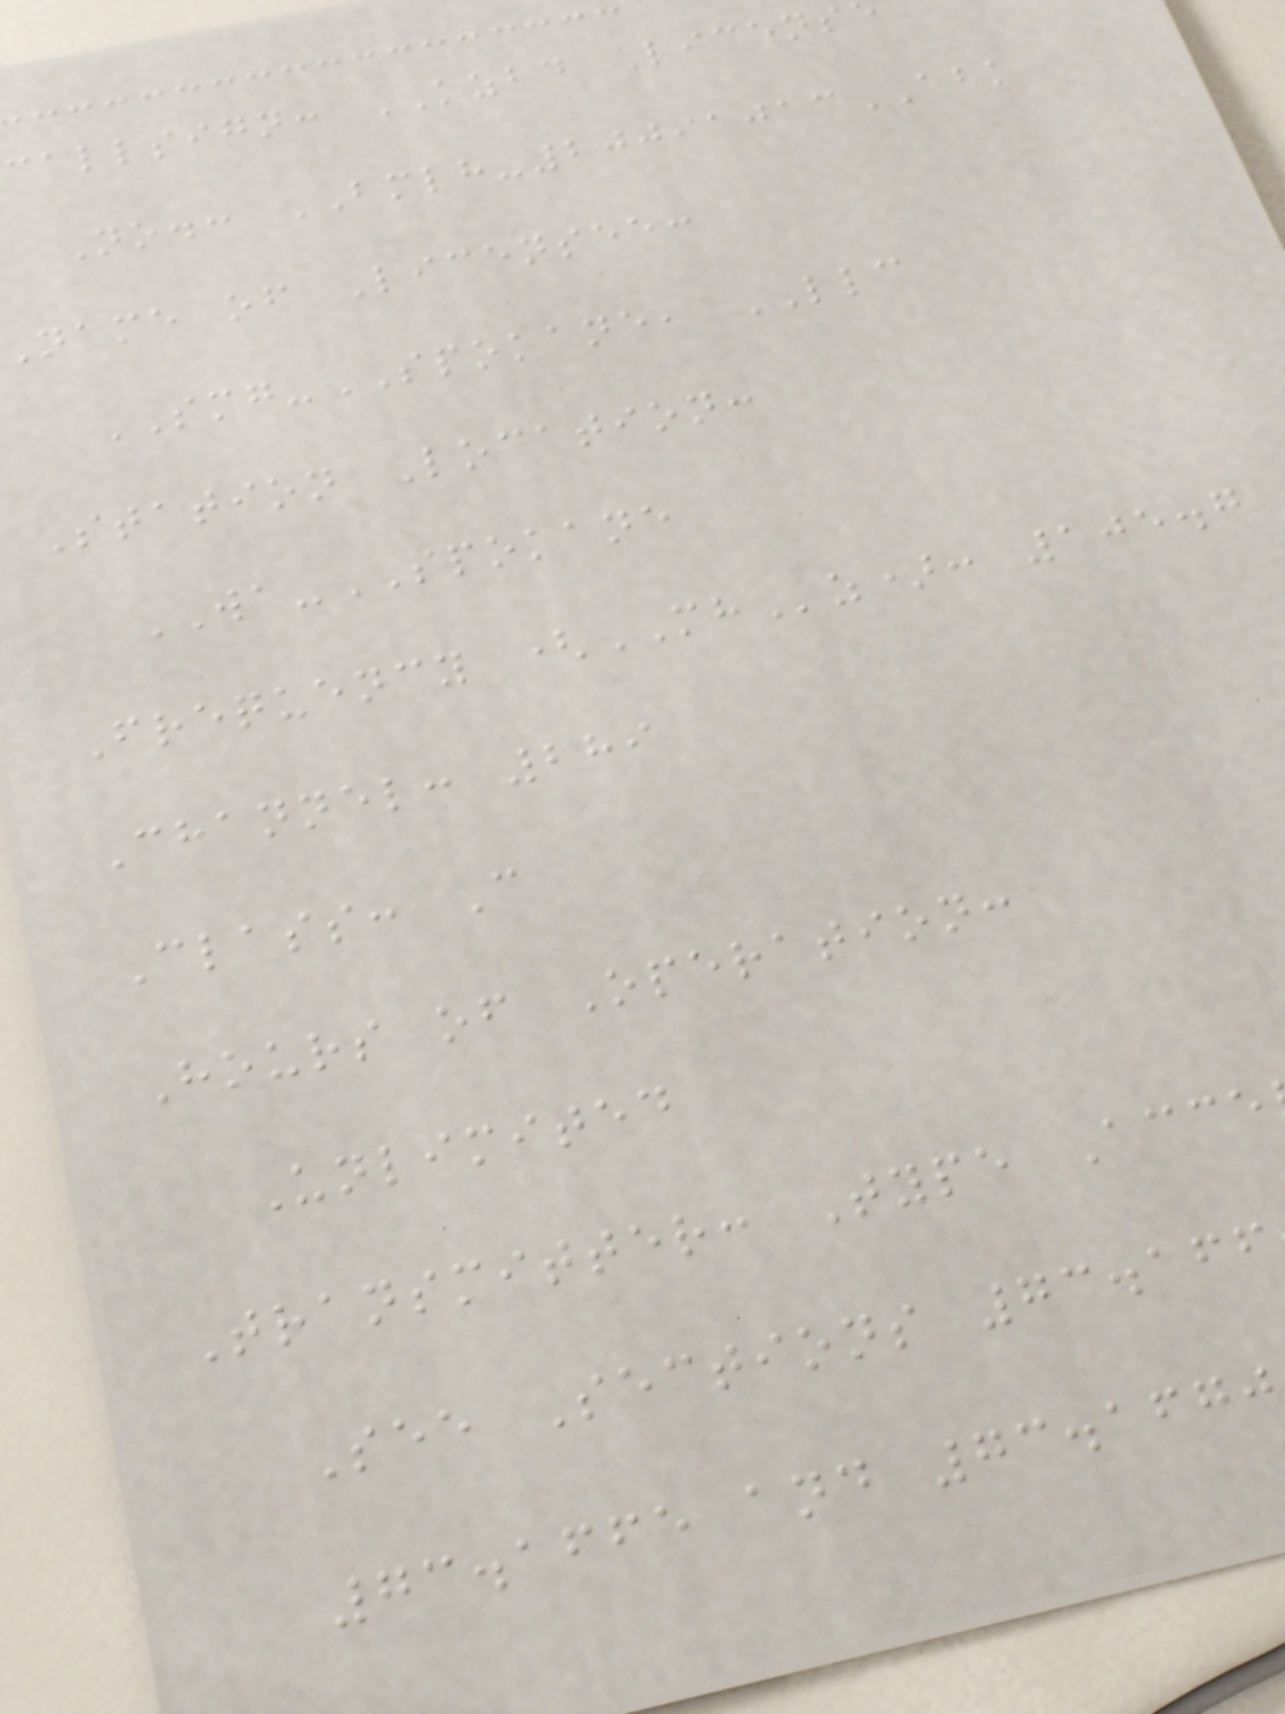callsign: KZBD Licens
No.: BMLH-20091013ABK
name of Licensee:
SMG-SPOKANE, LLC
Station Location:
WA-SPOKANE
Frequency (MHz): 105.7
Channel: 289
Class: C
Hours of Operation:
Unlimited
Transmitter: Type Acce
See Sections 73.166
73.1665 and 73.1670
